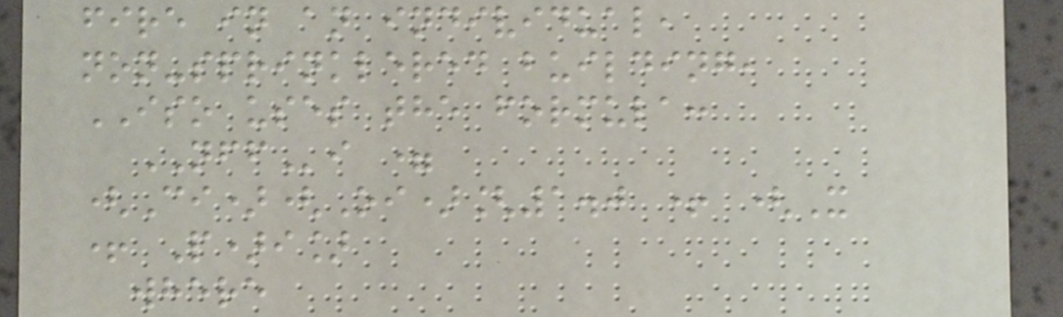fire in an individual,
non-sprinklered building,
ISO uses the formula:
NFFi =
(Ci)(Oi)[1.0 + (X
+ P)i]
where
